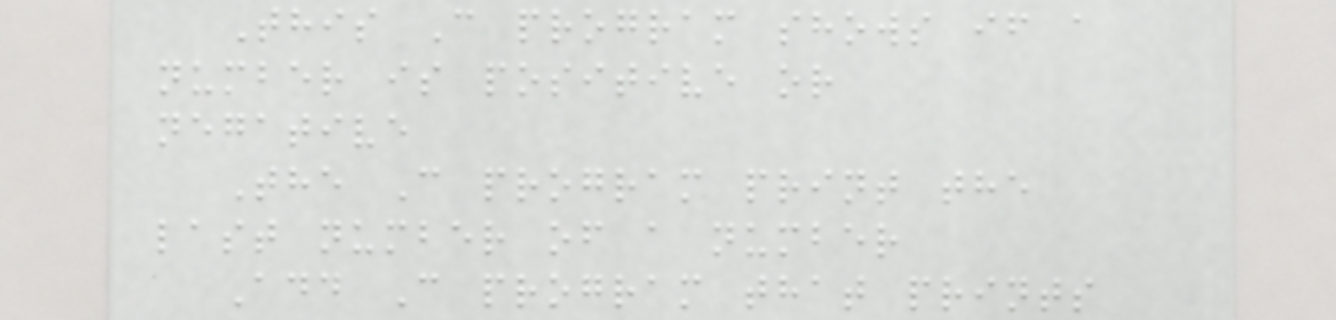This C program shows if a
number is positive or
negative
The C program print the
last number of a number
Add C program that prints
